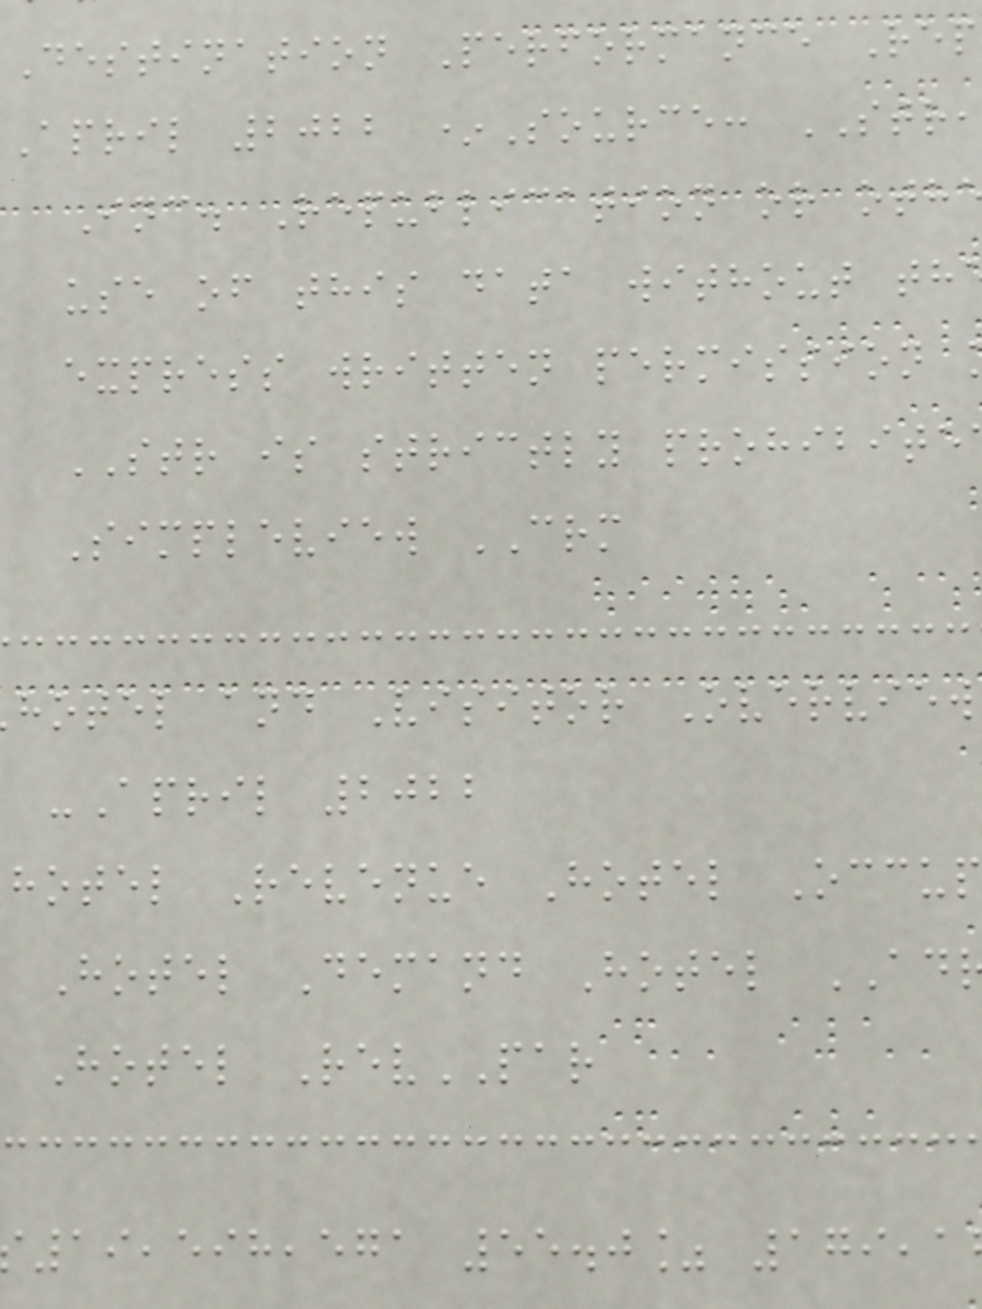Destination Performance Rep
April 2022 *Source: STR,
Inc. Republication or oth
use of this data without th
express written permission
STR is strictly prohibite
Simpleview CRM
hotel and Visitor Overview
-April 2022
hotel Revenue Hotel Occup
Hotel Demand Hotel AD
Hotel RevPAR
19,598,571 55.0% 179,1
